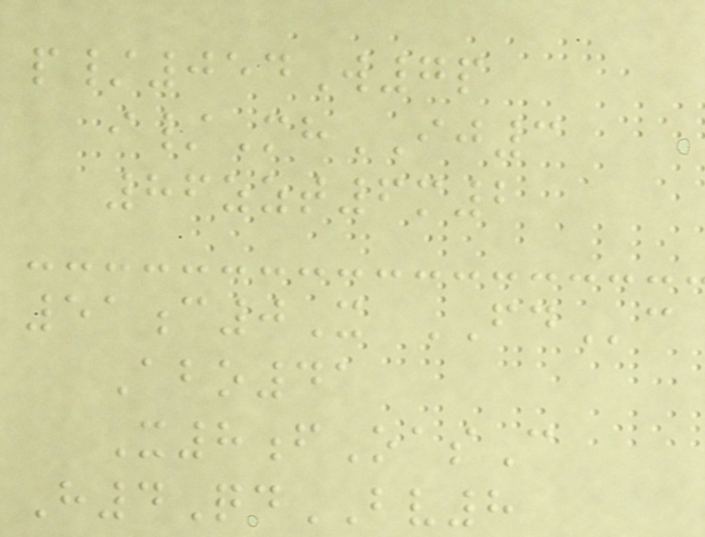p/054W7p
i/MhIJ3
86zzt6m2
51c0X FDc
Abo41
X8fOasC
H4QdBV8
